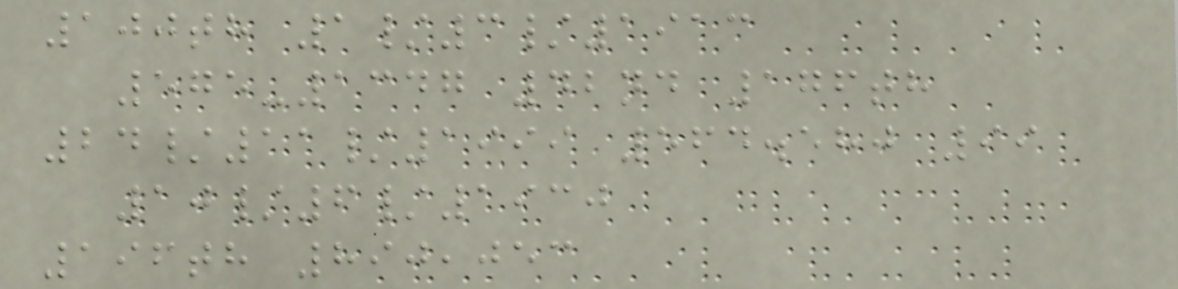100th 1/3/1913
575-1347 42nd 176th
24/11/1999 564.580 99
10/6/1930
196th 890,053
